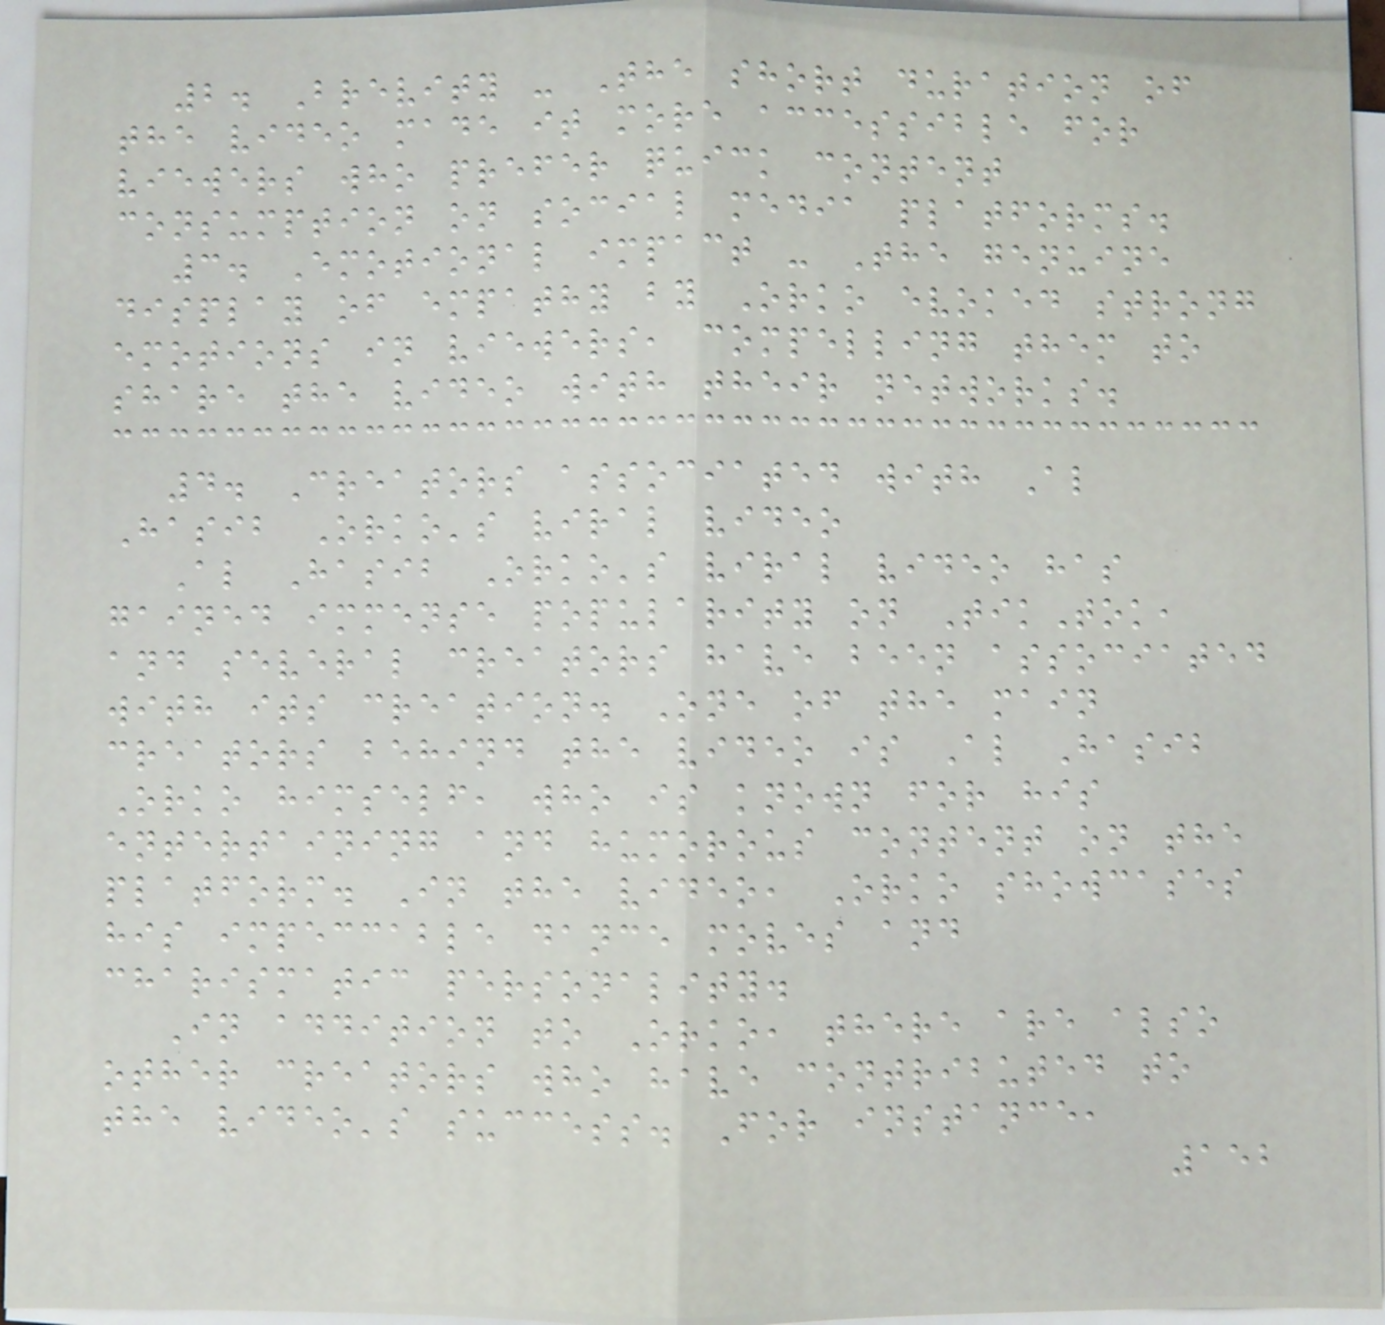2. Brevity - The short duration of
the video made it more accessible for
viewers who prefer quick content
consumption on social media platforms.
3. Emotional impact - The genuine
display of empathy by Orko evoked strong
emotions in viewers, compelling them to
share the video with their networks.
4. Creators associated with Al
Hasib Orko's viral video
Al Hasib Orko's viral video has
gained immense popularity on TikTok,
and several creators have been associated
with its creation. One of the main
creators behind the video is Al Hasib
Orko himself, who is known for his
entertaining and humorous content on the
platform. In the video, Orko showcases
his impeccable dance moves and
charismatic personality.
In addition to Orko, there are also
other creators who have contributed to
the video's success. For instance,
152
